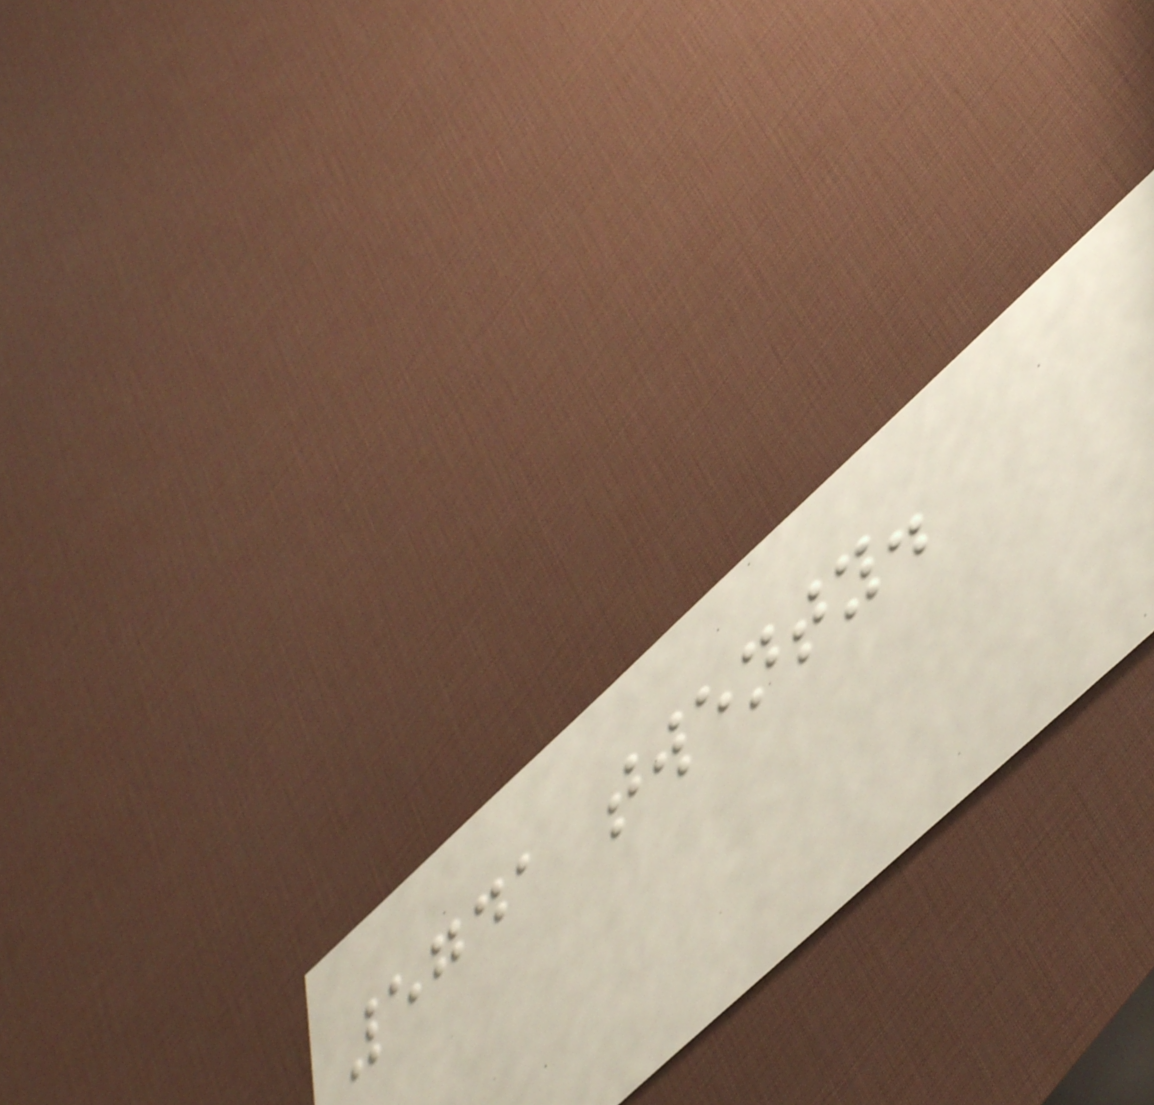5741 twenty.
